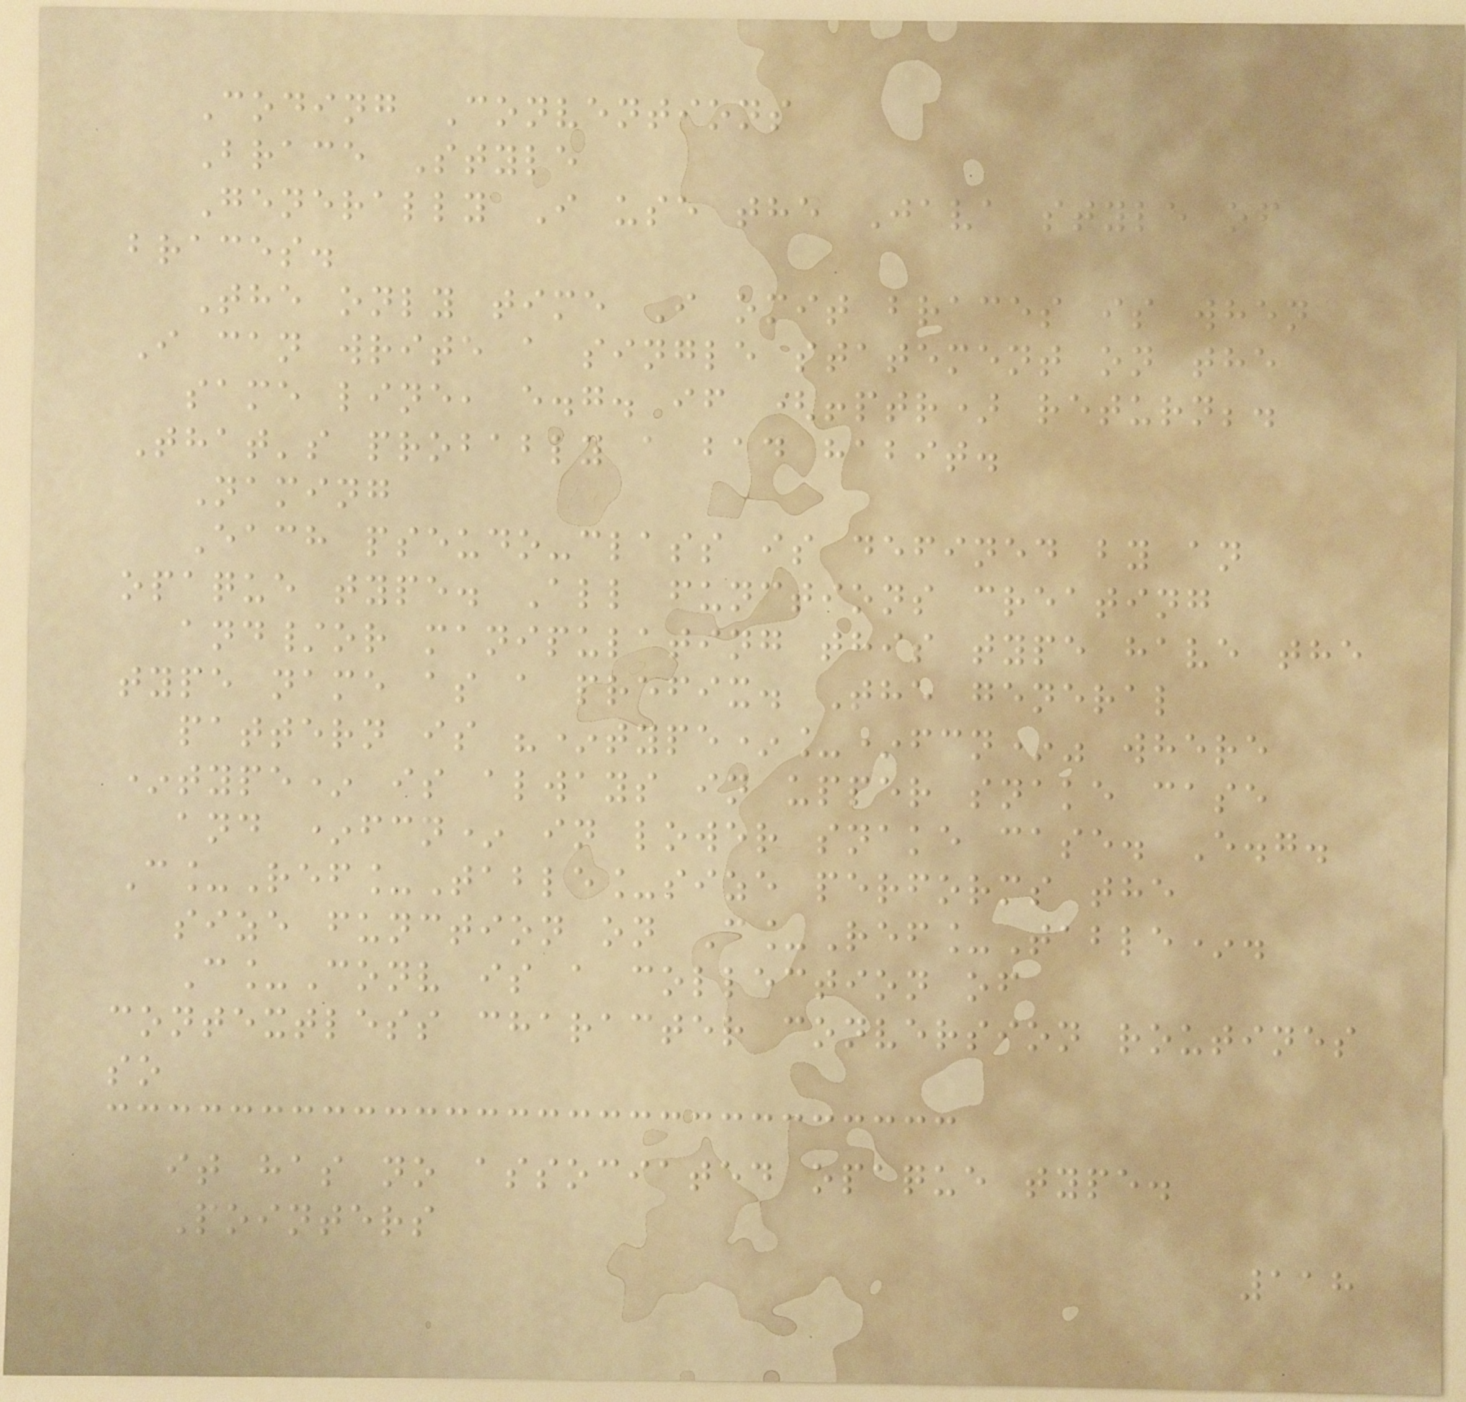Coding Conventions
Brace Style
Generally I use the Java style of
braces.
The only time I omit braces is when
I can write a single statement on the
same line, e.g. if (!ptr) return;.
That's probably a bad habit.
Naming
Each pseudo-class is defined by an
opaque type. All functions creating
and/or manipulating this type have the
type name as a prefix. The general
pattern is "*type*_*fcn*" where
*type* is always in upper snake case
and *fcn* in lower snake case. E.g.
C_Ref_Table_size performs the
size function on C_Ref_Table*.
C_Conv is a collection of
contextless character conversion routines
so
it has no associated opaque type.
Pointers
118
